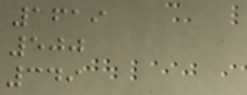1619
500
349
